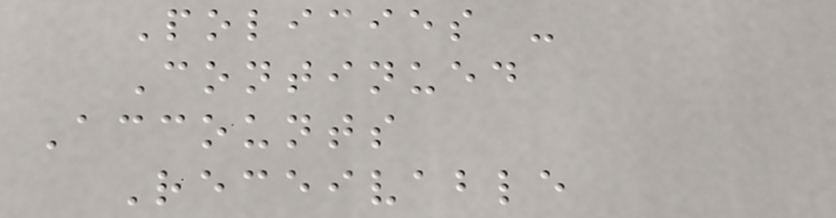Policies -
Continued
Accounts
Receivable
